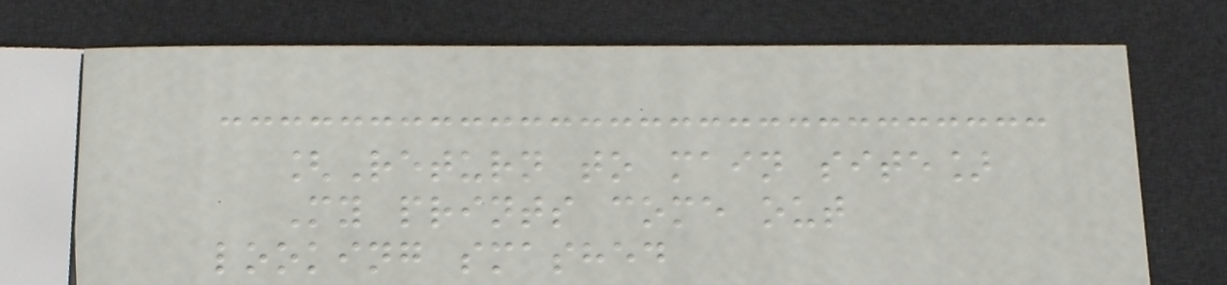[Return to main site]
My prints come out
looking smashed
